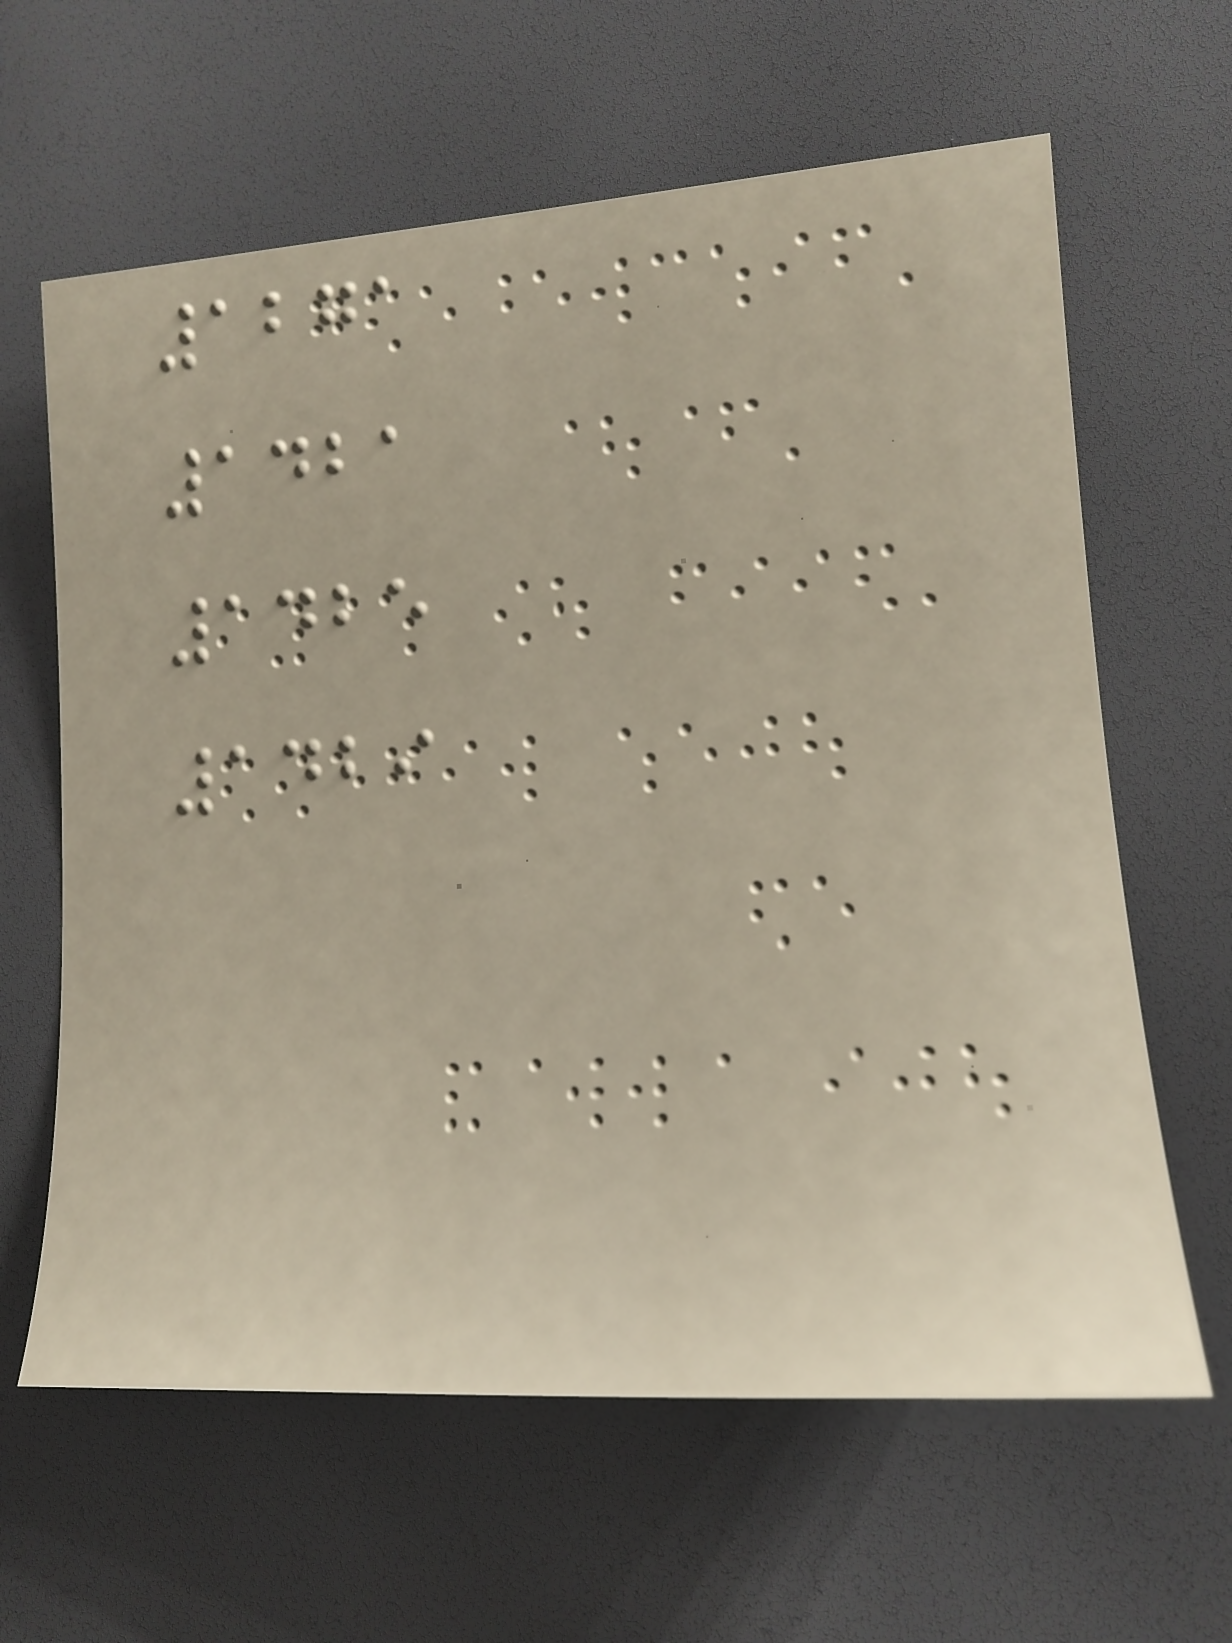1271
1421
1425
1429
